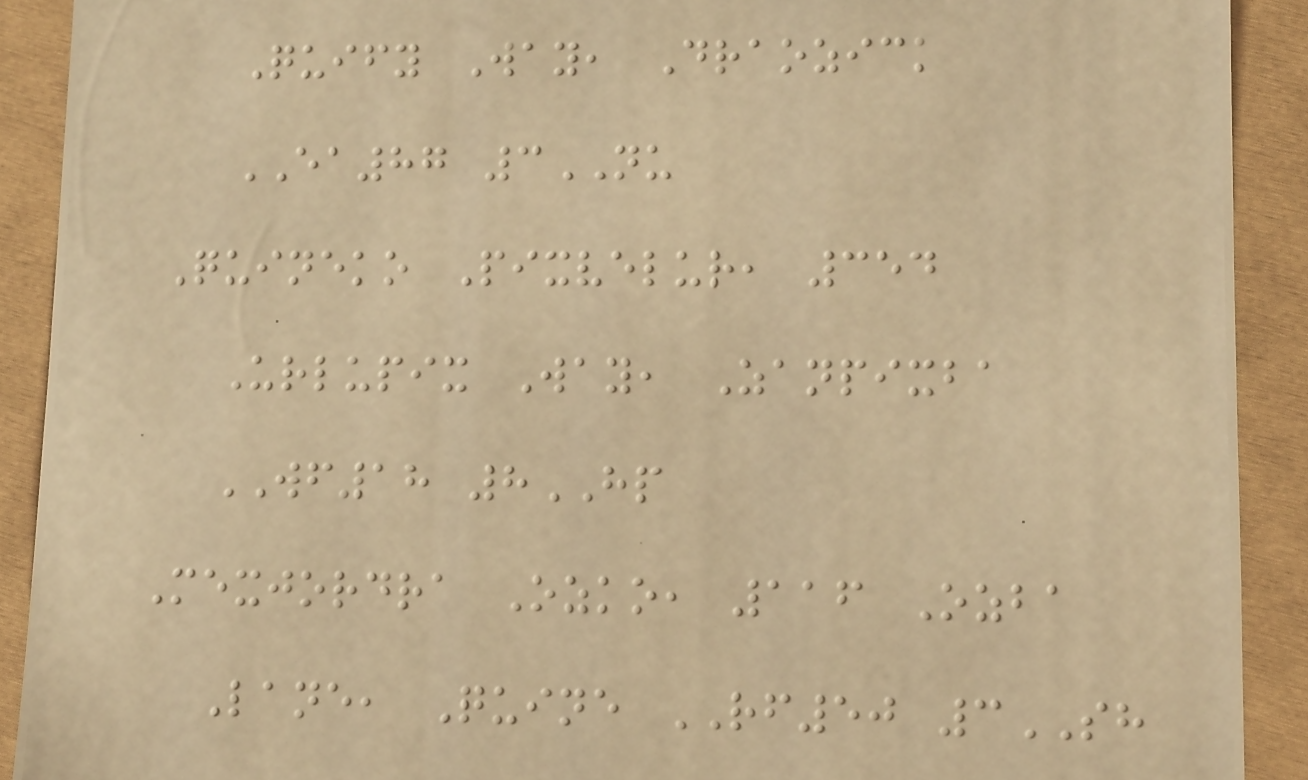Quify Way, Draozick
EA87 3NU
Quineko Pixvelur, 354
Urlupix Way, Zanpixba
WF18 8HP
Mexjordra Ozko, 116 Ozba
Lane, Quine RF50 3SH
